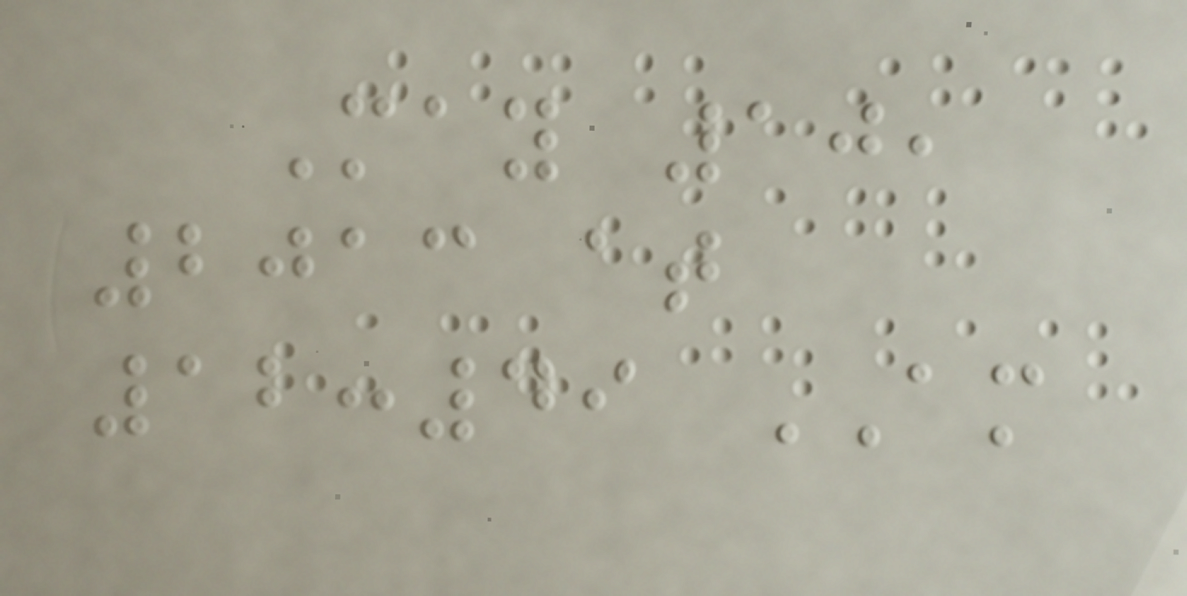May 10,
2013 at
12:49 AM
